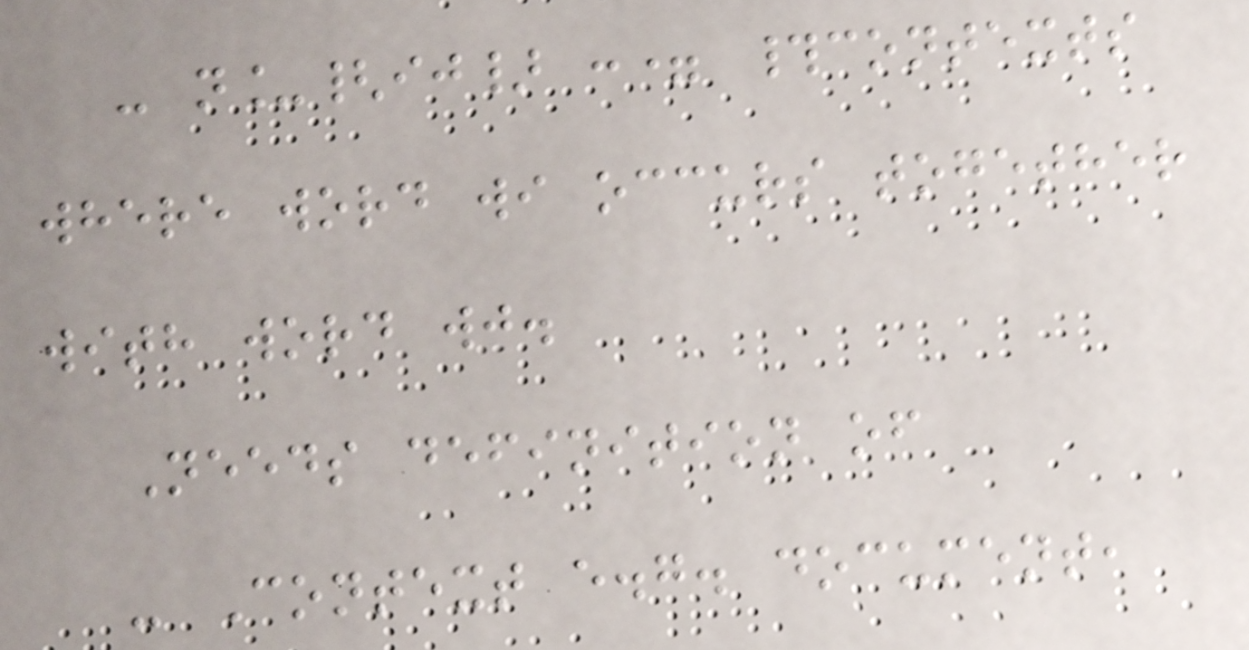- n_{ij} := #contexts
where word wi occurs together
with word wj.
Needs definition of
- Context e.g. document,
